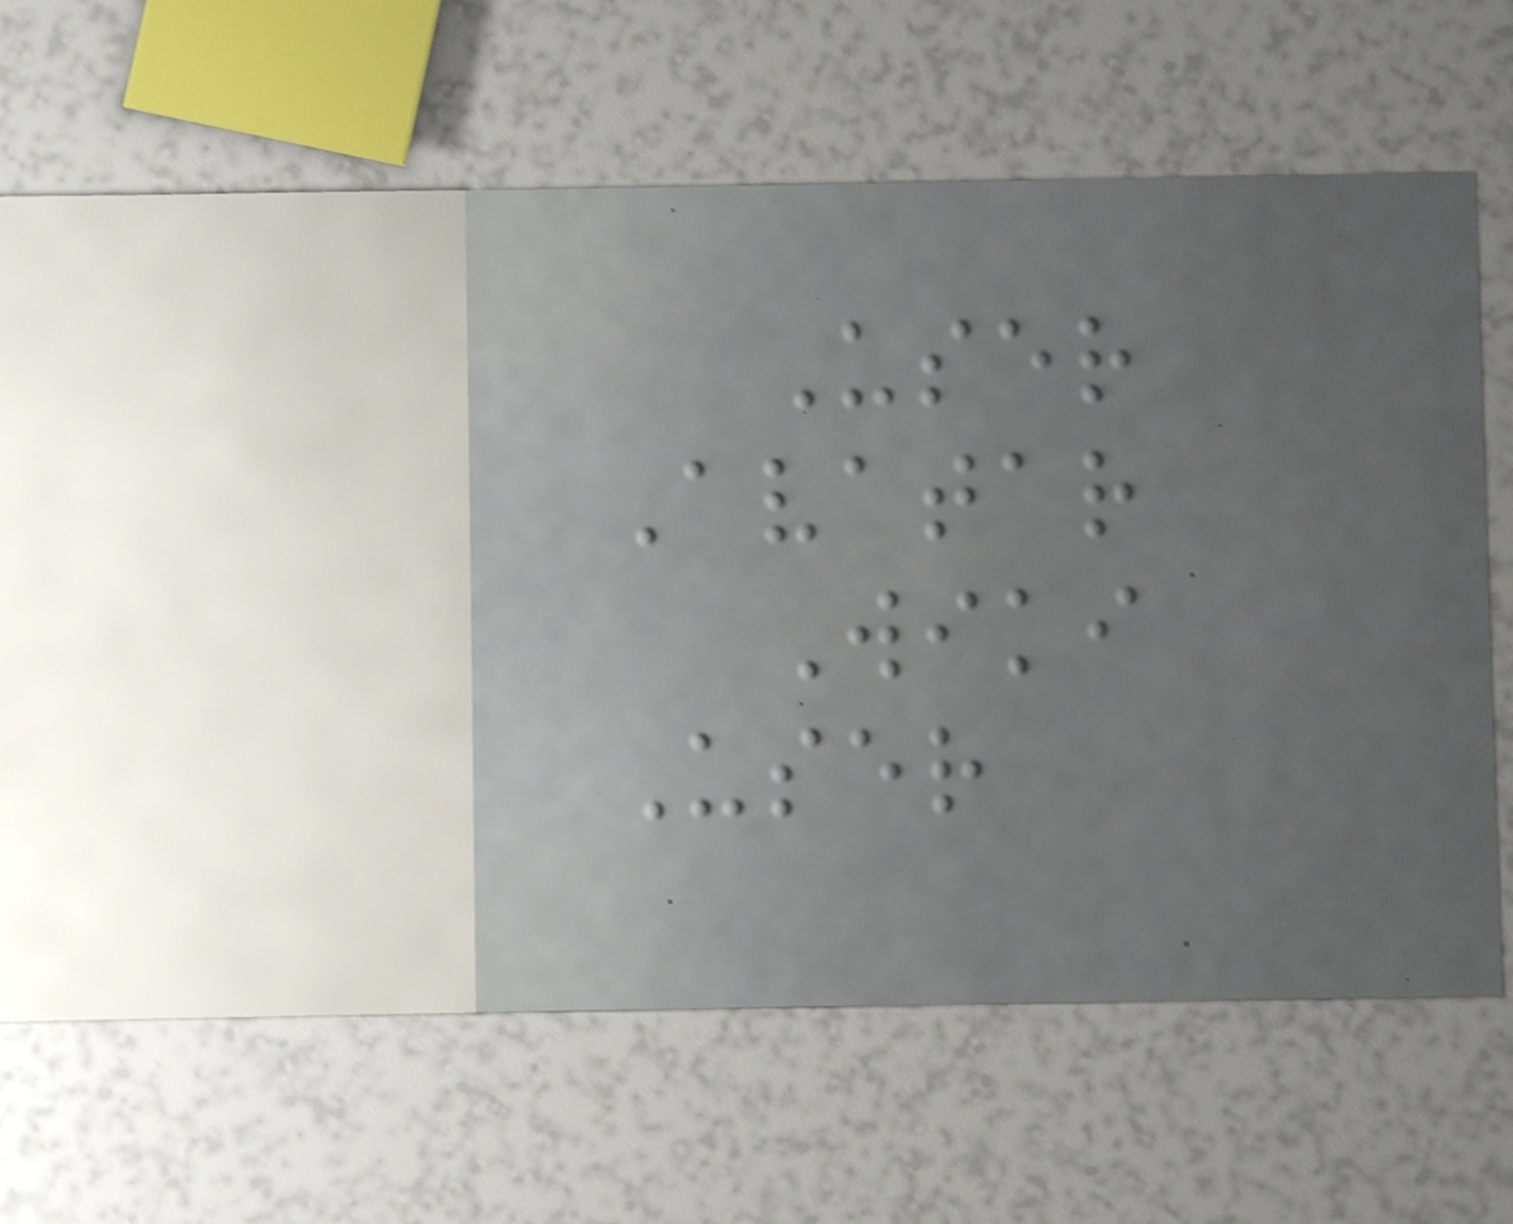User
Avatar
Wiki
User
